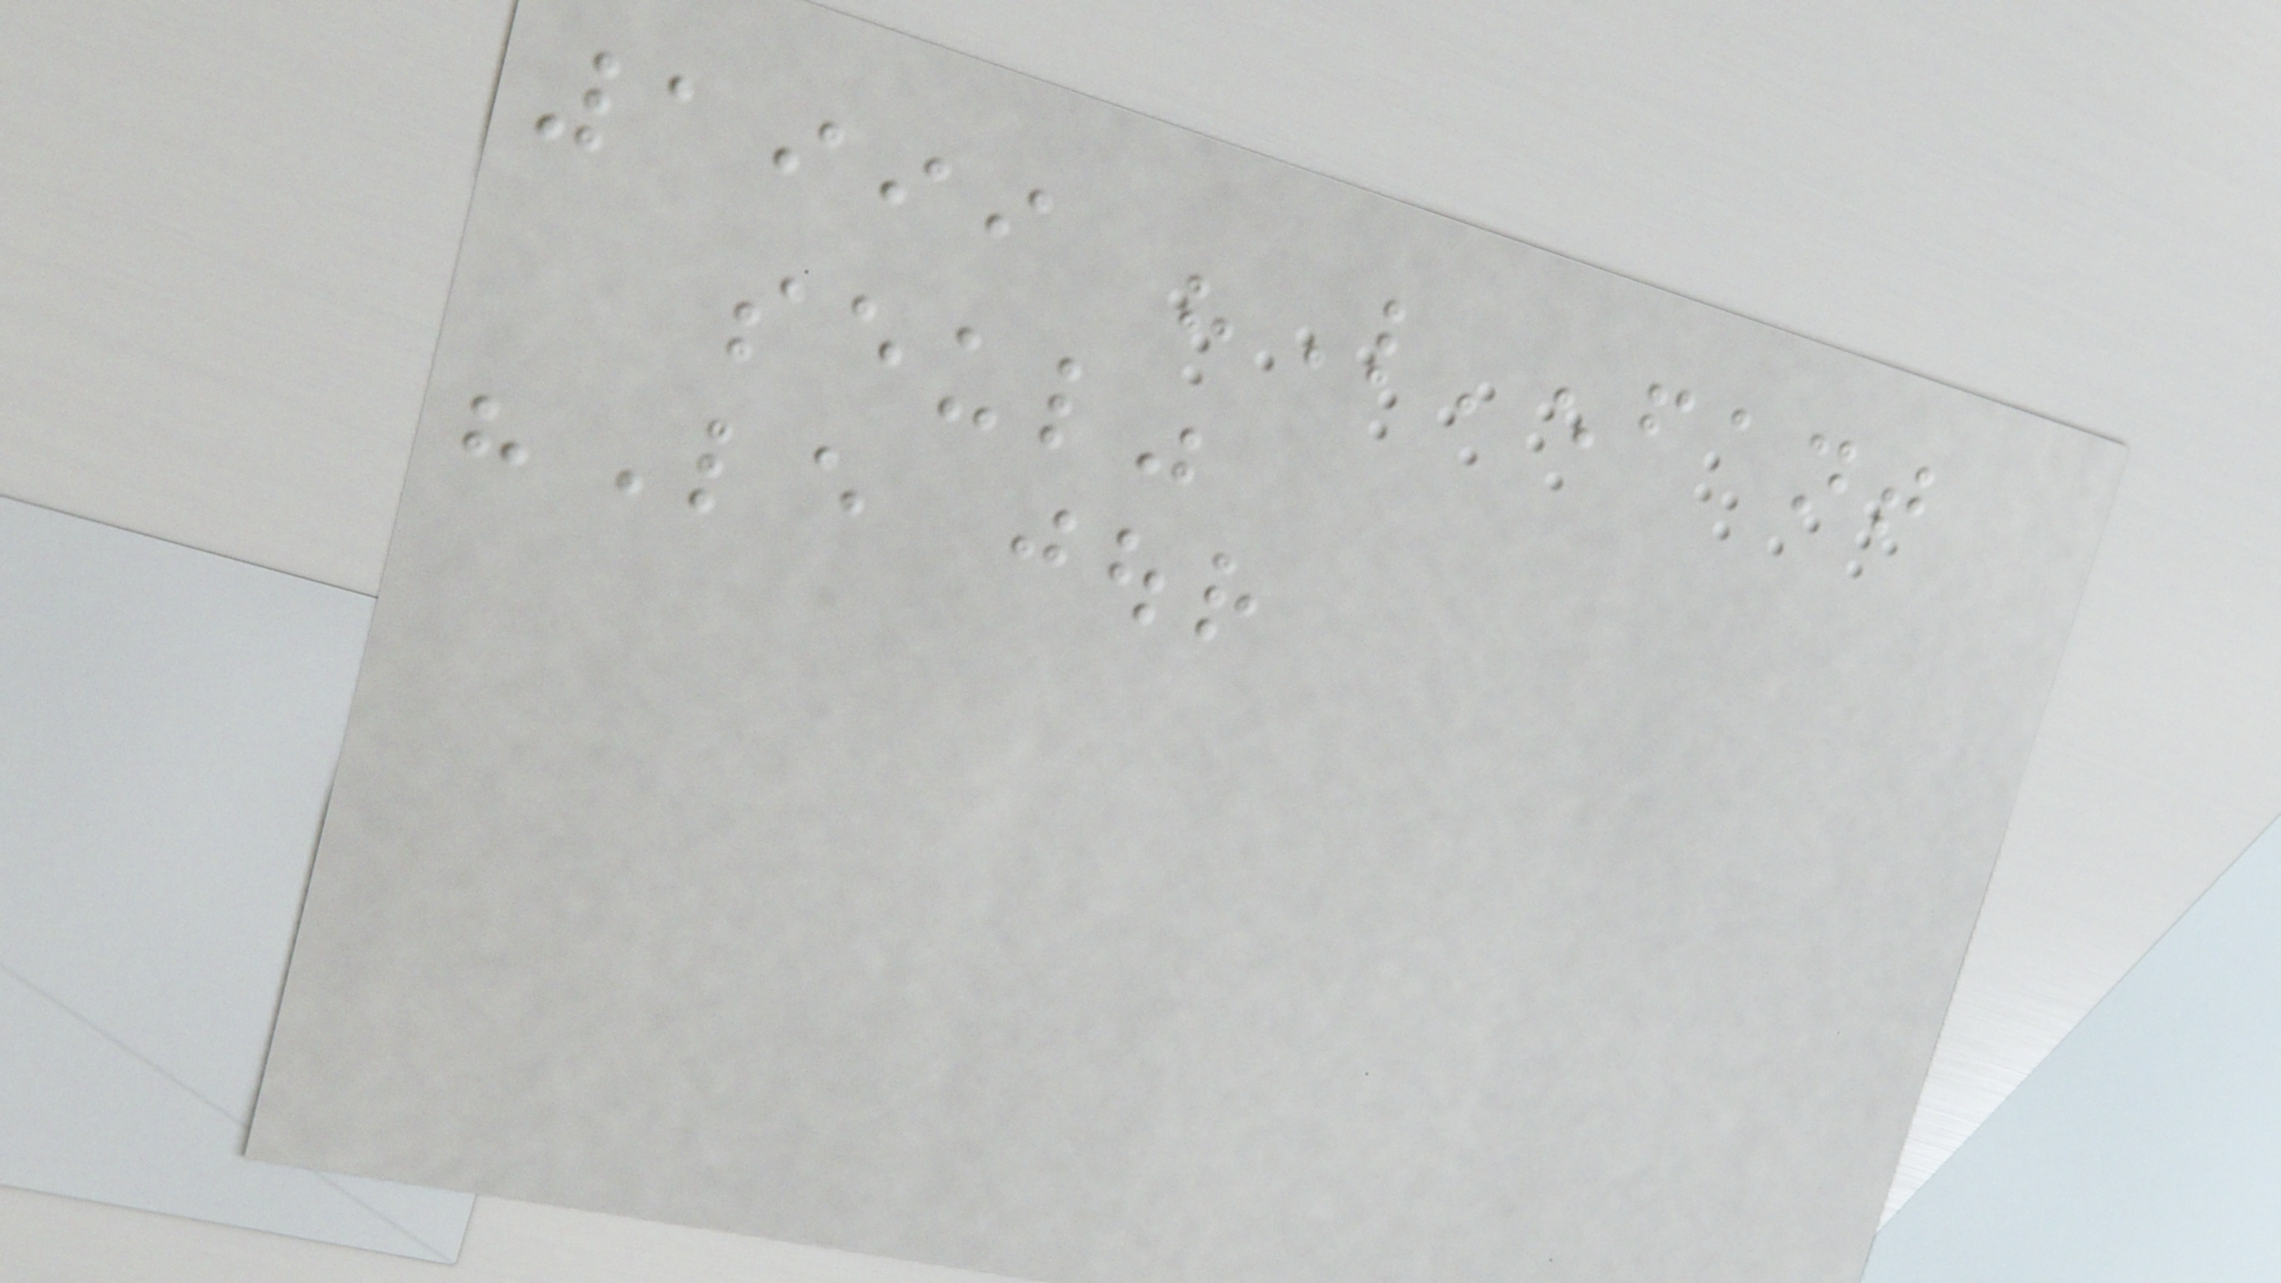1999 "L'enfant
seul"
"Le jour
